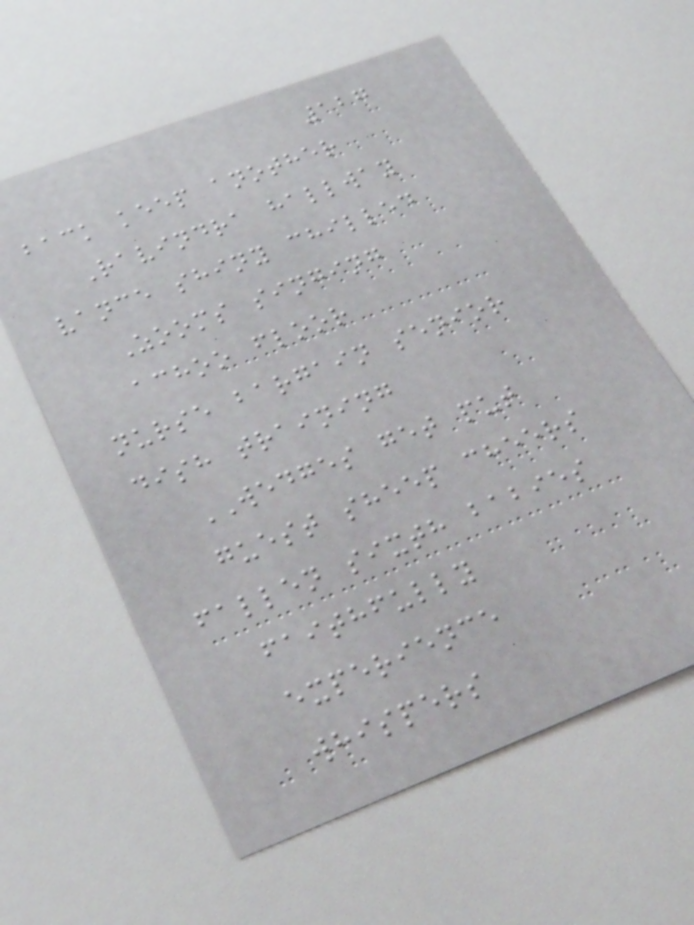127
back keep another
Ravindra hallway
vance shiny chilled
Zooms singing
achoo floor
nurse bargain senior
dish training
WEDGES get put
guest sheep cheers
fallen sixth babies
faithfully
experience
whispers
